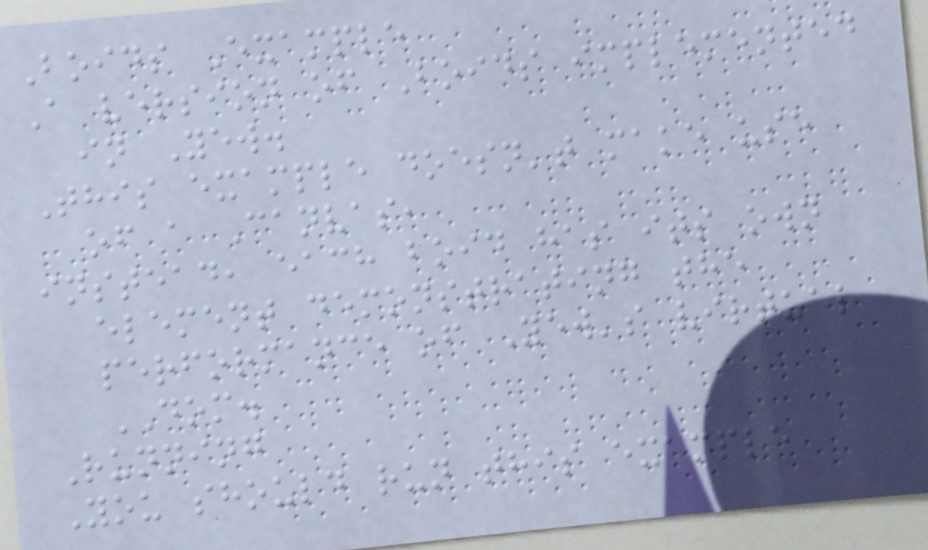Boids Example
A version of Boids implemented
in Yew.
This example doesn't make use
of a Canvas,
instead, each boid has its own
element demonstrating the
performance of Yew's virtual
DOM.
Running
You should run this example
